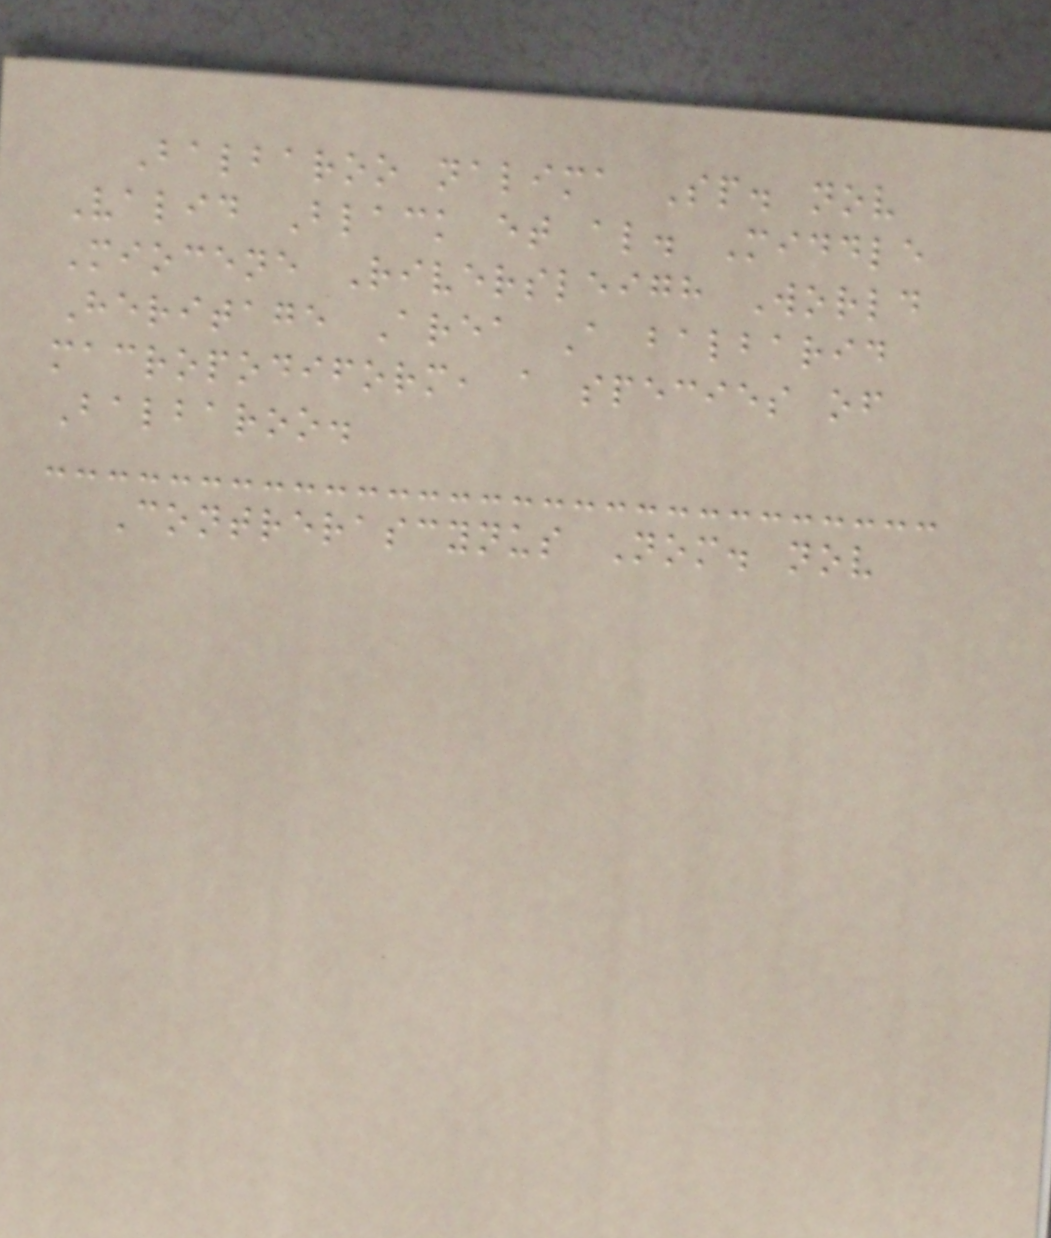Balbaroo nalima Sp. nov
Valid Black et al. Middle
Miocene Riversleigh World
Heritage Area A balbarid
macropodiform, a species of
Balbaroo.
Contrerascynus Nom. nov
